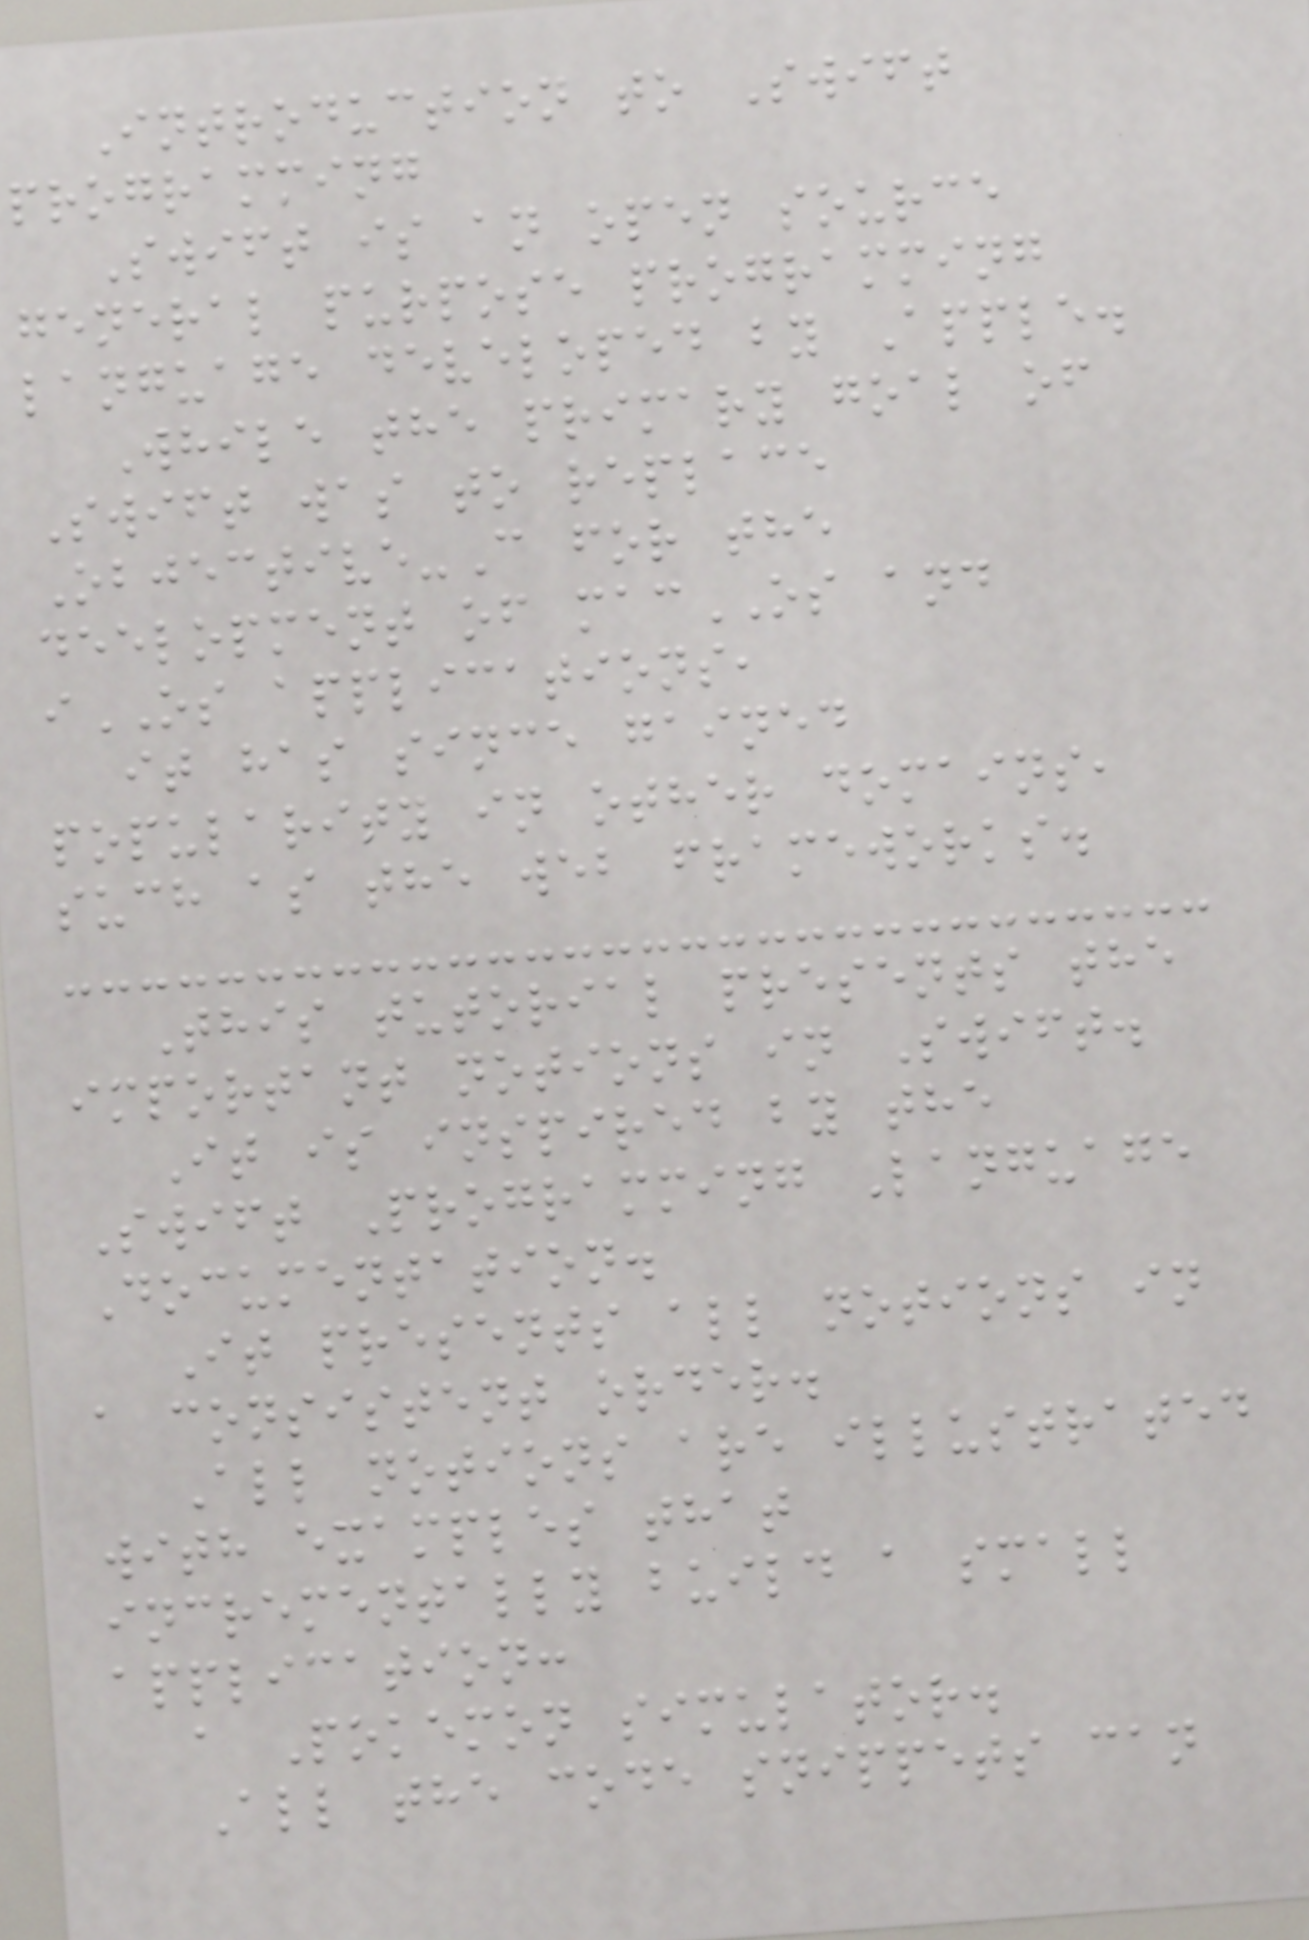Introduction to Swift
programming
Swift is an open source
general purpose programming
language developed by Apple.
While the primary goal of
Swift was to replace
Objective-C for the
deelopment of macOS and
iOS applications,
it has since gained
popularity in other domains,
such as the web frameworks.
This tutorial presents the
important notions in Swift.
It is inspired by the
Swift Programming Language
Documentation.
It presents all notions in
a consistent order.
All notions are illustrated
with examples that
incrementally build a small
application:
a Pokemon simulator.
All the code snippets can
